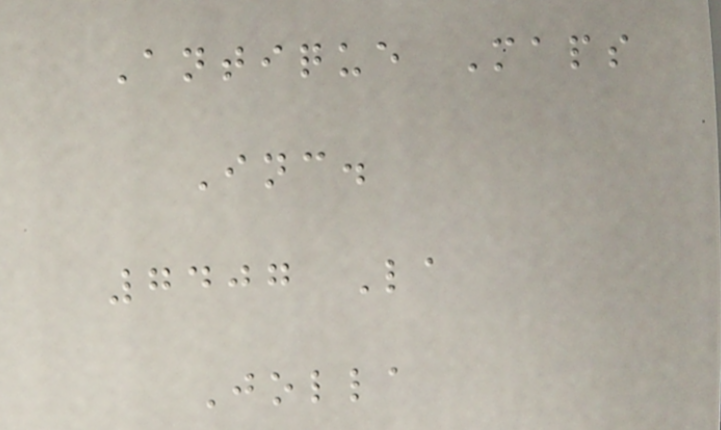Antique Maps
Inc.
7407 La
Jolla
